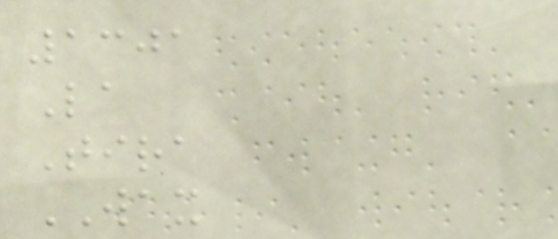1301
La
Tira
WAX
